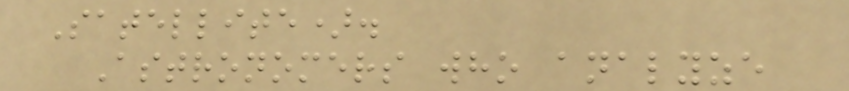Satellite).
Astronomers who analyze
